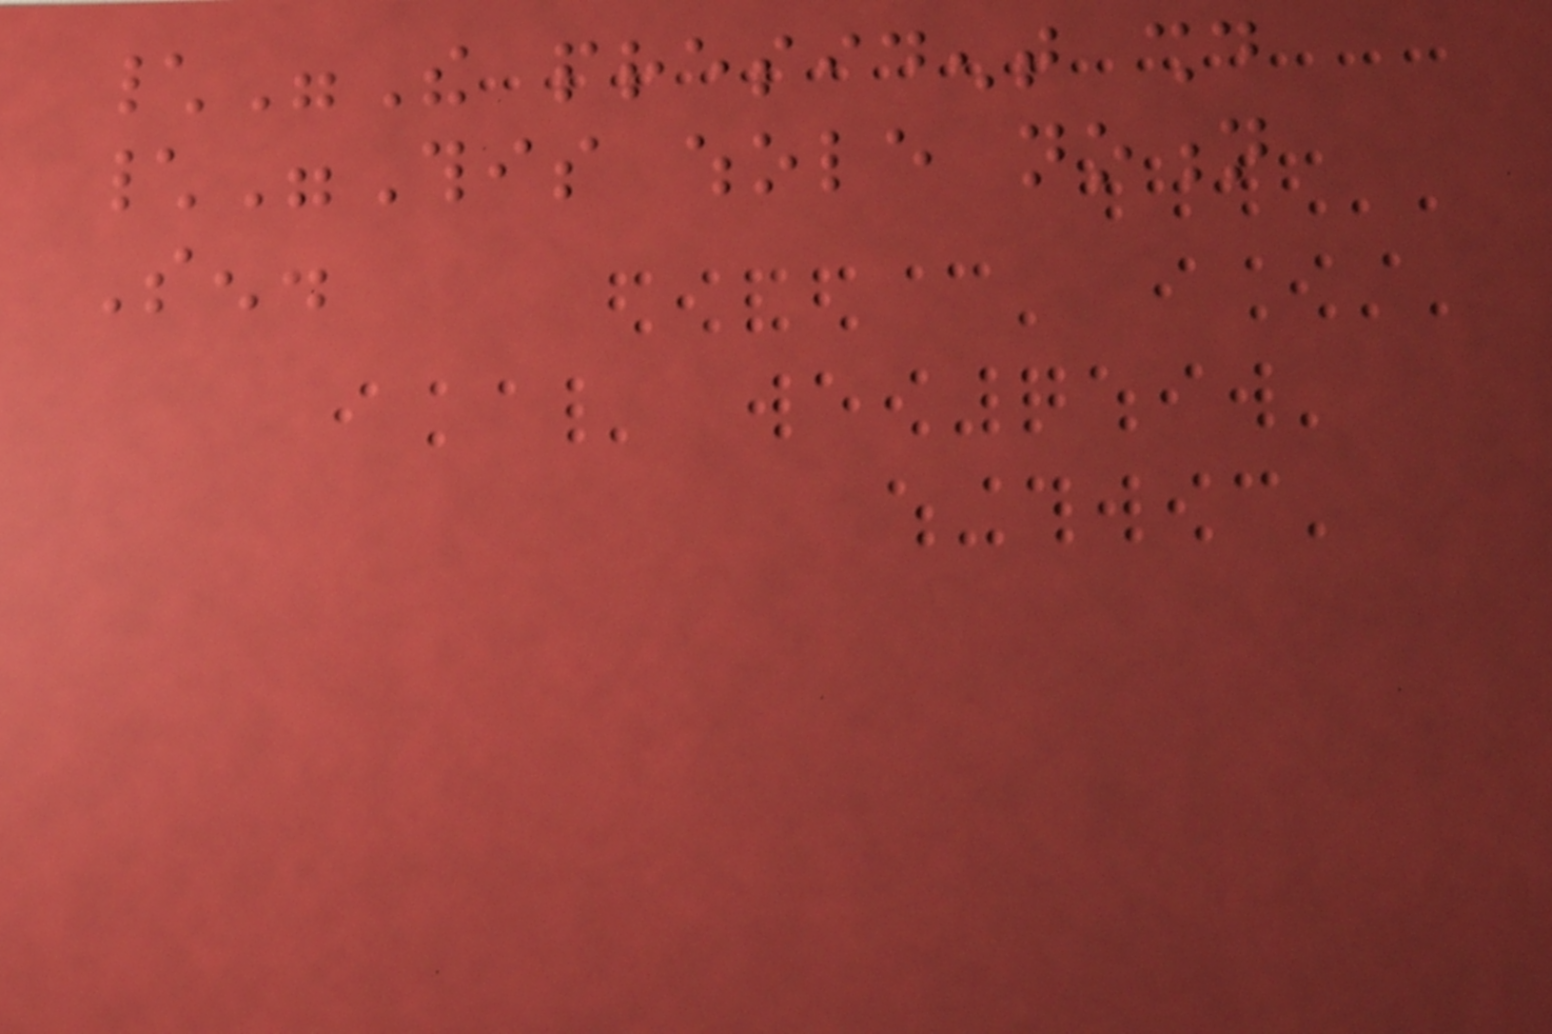\"The president should
\"This whole notion
Sen.
